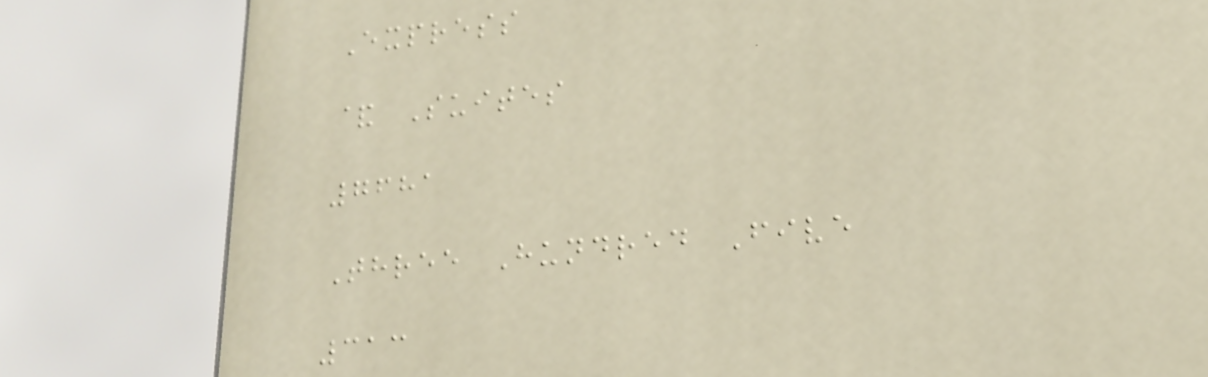Express
& Suites
7681
Three Hundred Five
313
